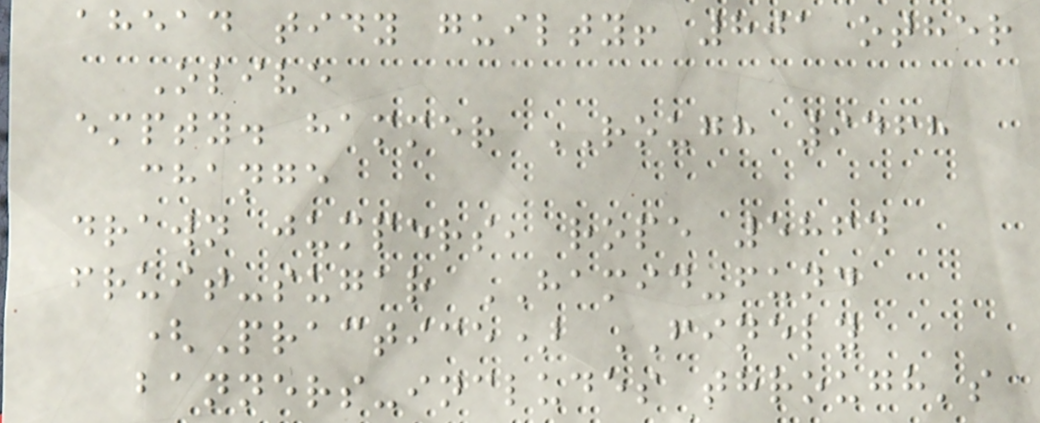ahead tidy guilty! 801 other
Olive
empty. hammer ROUGH 9468
change
drawn jumpers, rope 5864
fruit-sugar HAMID-fund
(Practice) FINELY
banners-includes through's
